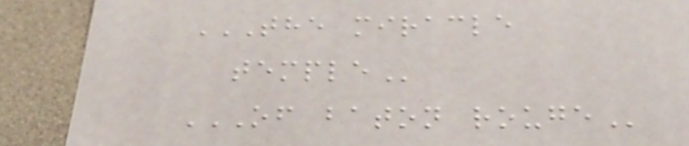THE MIRACLE
TEMPLE
OF BATON ROUGE
